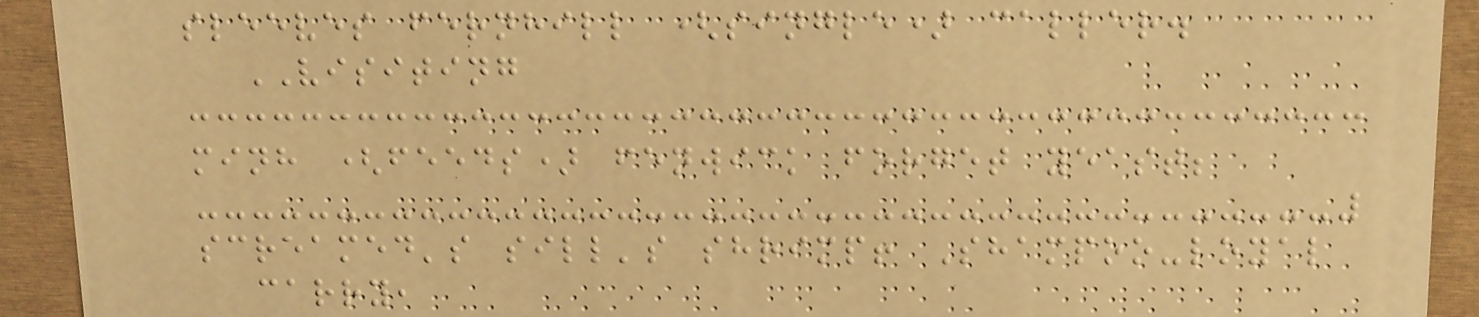sleeves fernhill (single) caller.
VISITING
minh (feeds) fenwick forget yeast;
screamed's sill's shrimp! Shampoo-loyal
carry,
